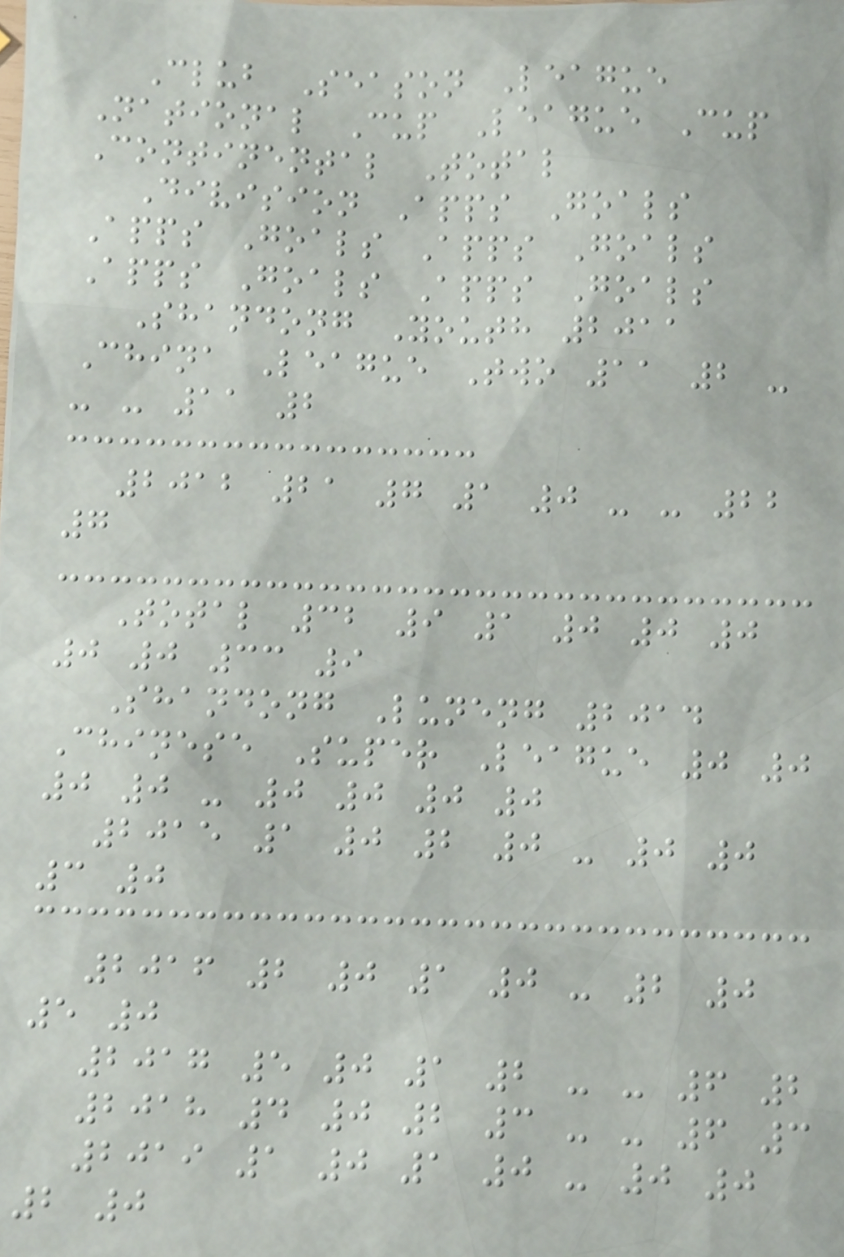Club Season League
National Cup League Cup
Continental Total
Division Apps Goals
Apps Goals Apps Goals
Apps Goals Apps Goals
Shandong Youth 2011
China League Two 11 2 -
- - 11 2
2012 21 7 1 0 - - 22
7
Total 32 9 1 0 0 0
0 0 33 9
Shandong Luneng 2014
Chinese Super League 0 0
0 0 - 0 0 0 0
2015 1 0 2 0 - 0 0
3 0
2016 2 0 1 0 - 2 0
5 0
2017 5 0 1 2 - - 6 2
2018 4 0 2 3 - - 6 3
2019 1 0 1 0 - 0 0
2 0
